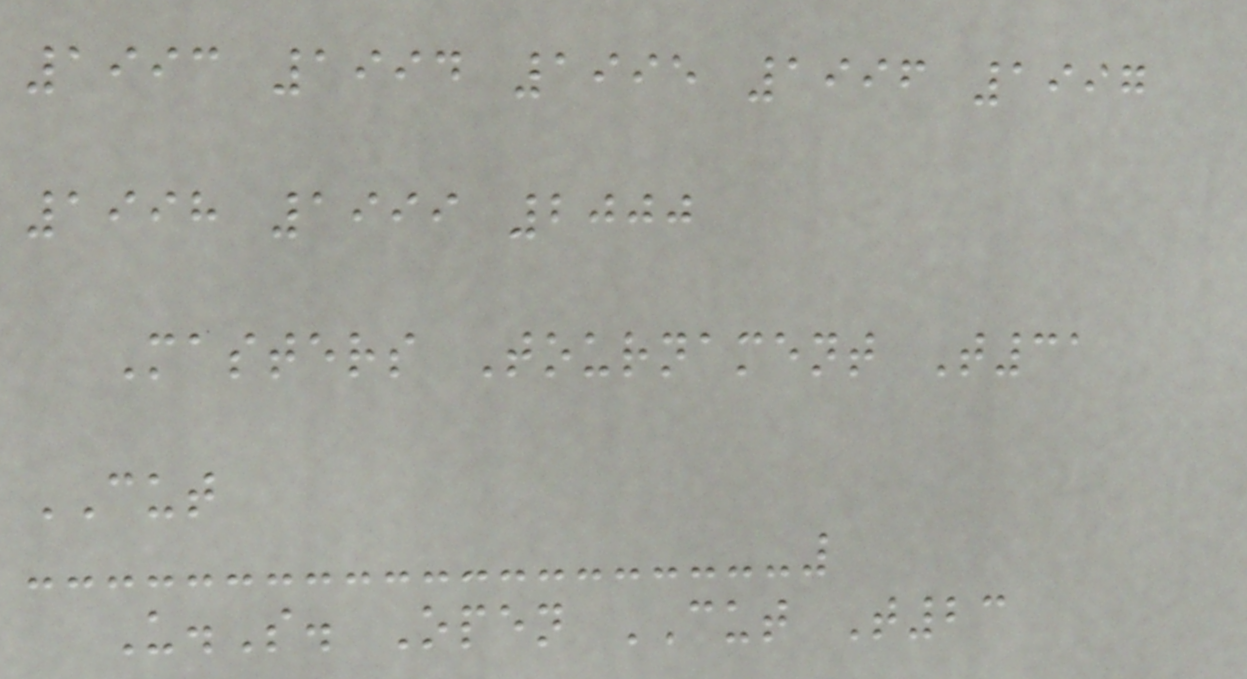1993 1994 1995 1996 1997
1998 1999 2000
Masters Tournament T31
CUT
U.S. Open CUT T23
